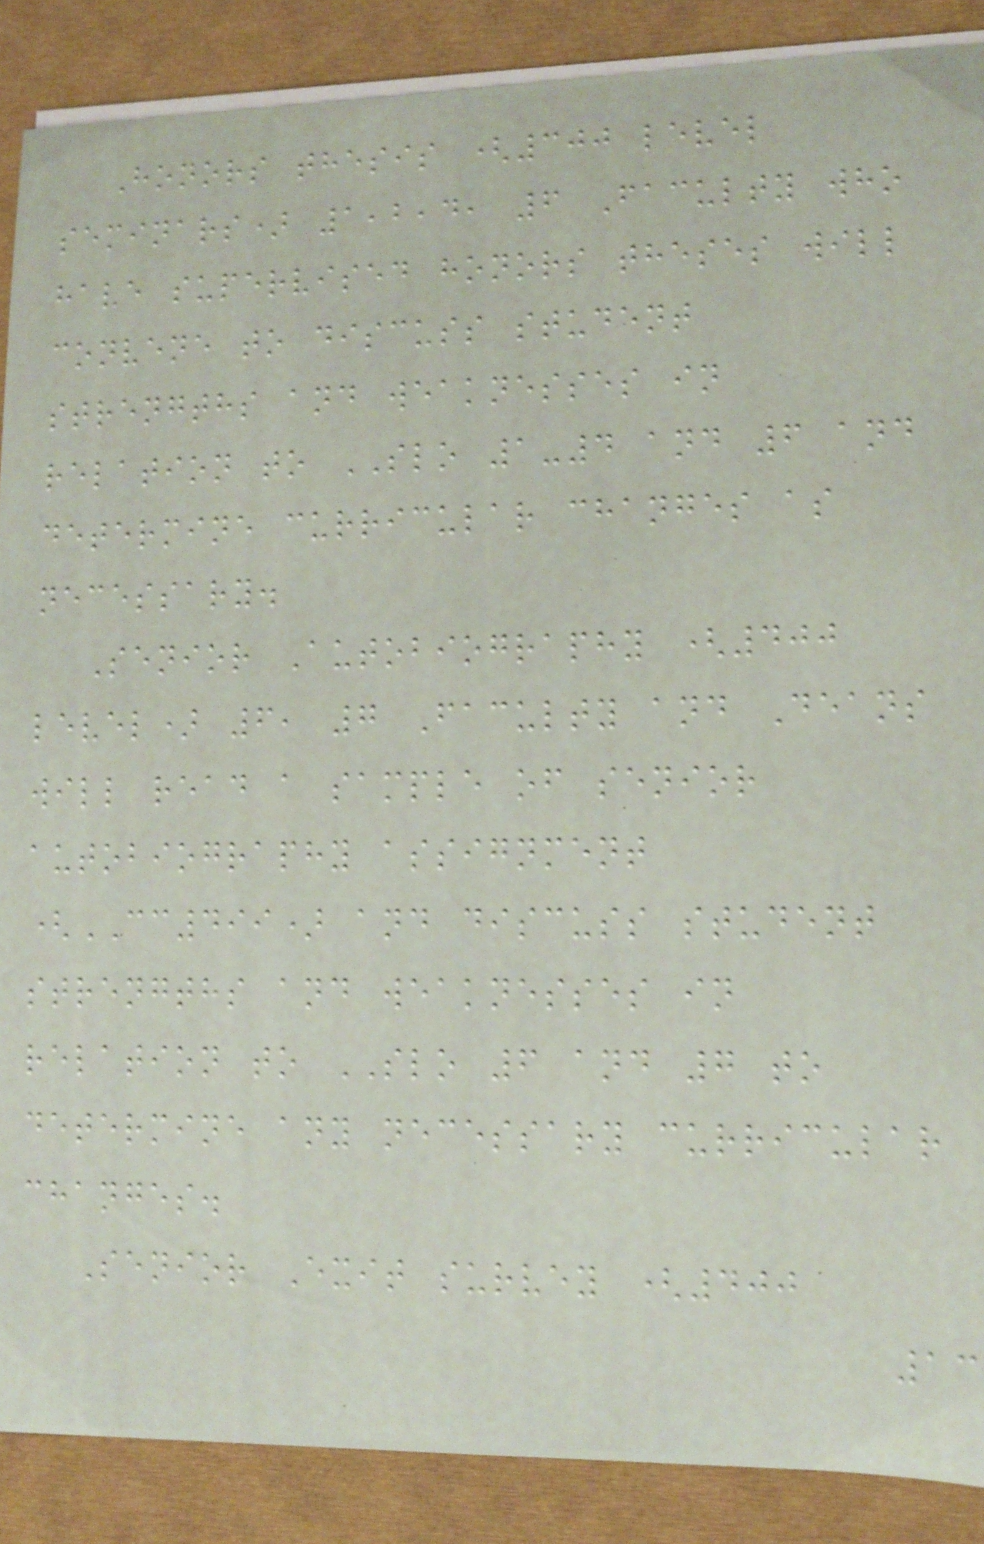Honors thesis (300 level
seminars) 1,2,4, 6 Faculty who
have supervised honors theses will
convene to discuss student
strengths and weaknesses in
relation to SLO 1-4 and 6 and
determine curricular changes as
necessary.
Senior Autobiography (400
level) 6, 7 Faculty and Deans
will read a sample of senior
autobiography assignment
(CC499) and discuss student
strengths and weaknesses in
relation to SLO 6 and 7 to
determine any necessary curricular
changes.
Senior Exit survey (400
13
